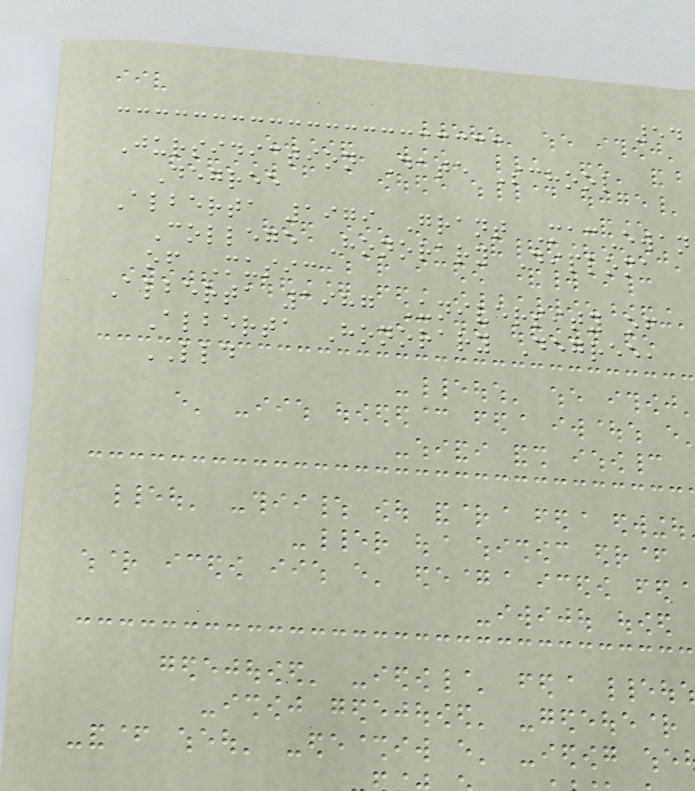54
Jursidiction Date School
Degree
Alberta 1979 Grant MacEwan
College Honorary Diploma
of Music
Alberta 1987 University of
Alberta Honorary Degree,
LLD
